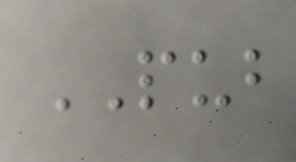PUB
